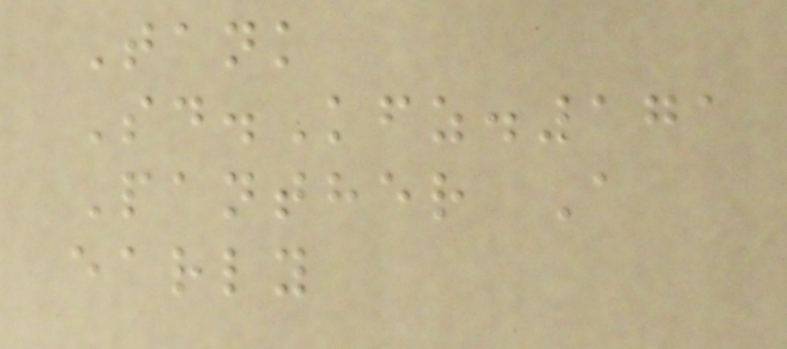Tank
Sd.Kfz.171
Panther A
early
